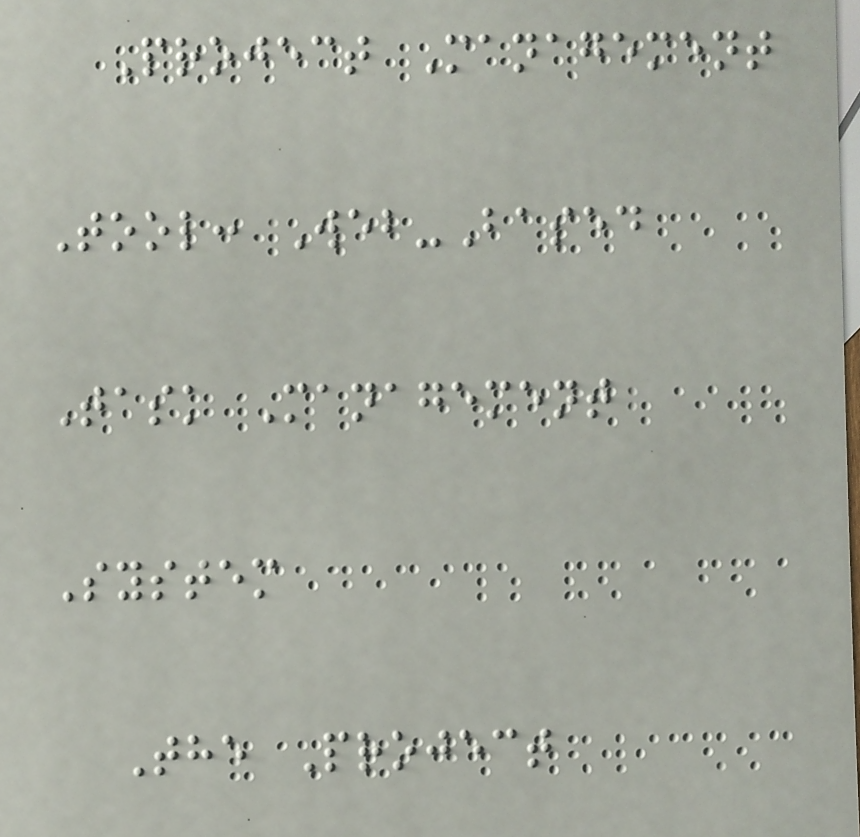Project Management
Tool: Web-Based
Task Management
System
The Project
